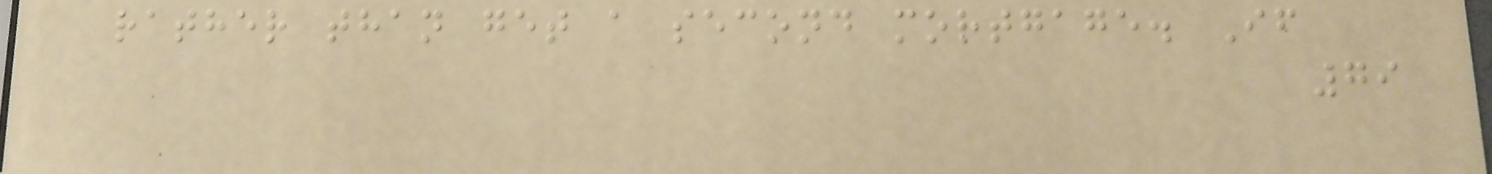rather than get a second mortgage. If
79
